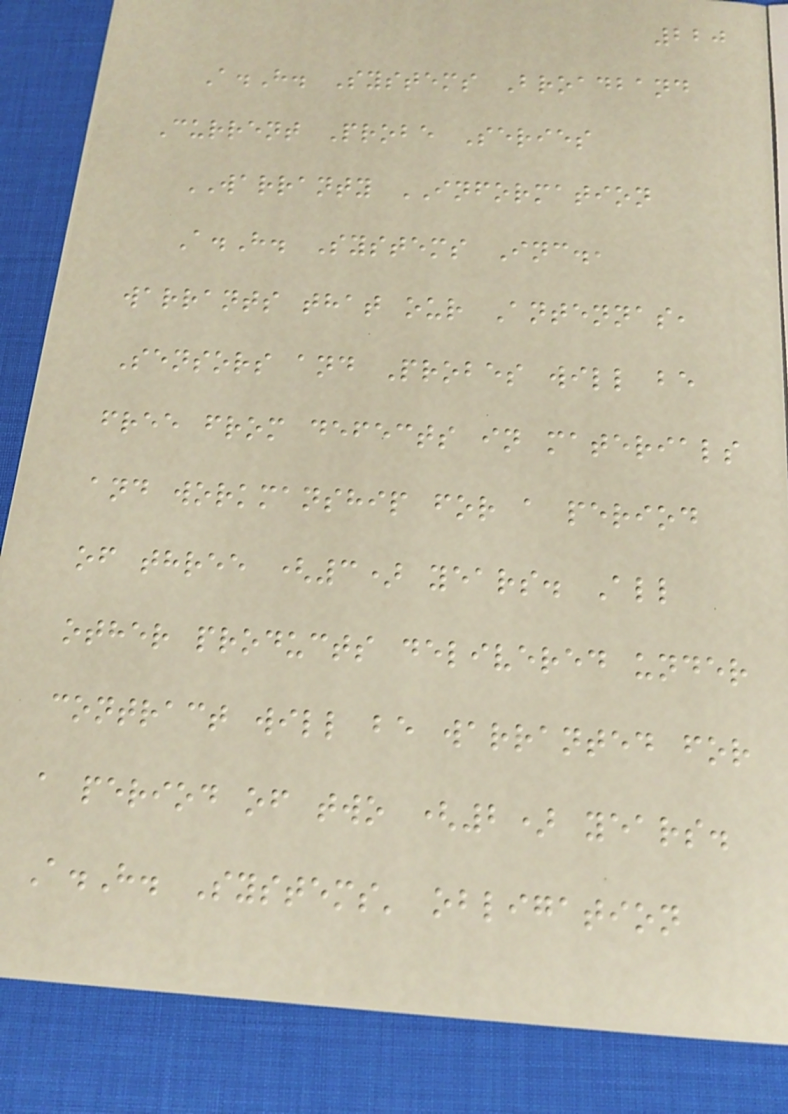220
A.H. Systems Broadband
Current Probe Series
WARRANTY INFORMATION
A.H. Systems Inc.,
warrants that our Antennas,
Sensors and Probes will be
free from defects in materials
and workmanship for a period
of three (3) years. All
other products delivered under
contract will be warranted for
a period of two (2) years.
A.H. Systems' obligation
